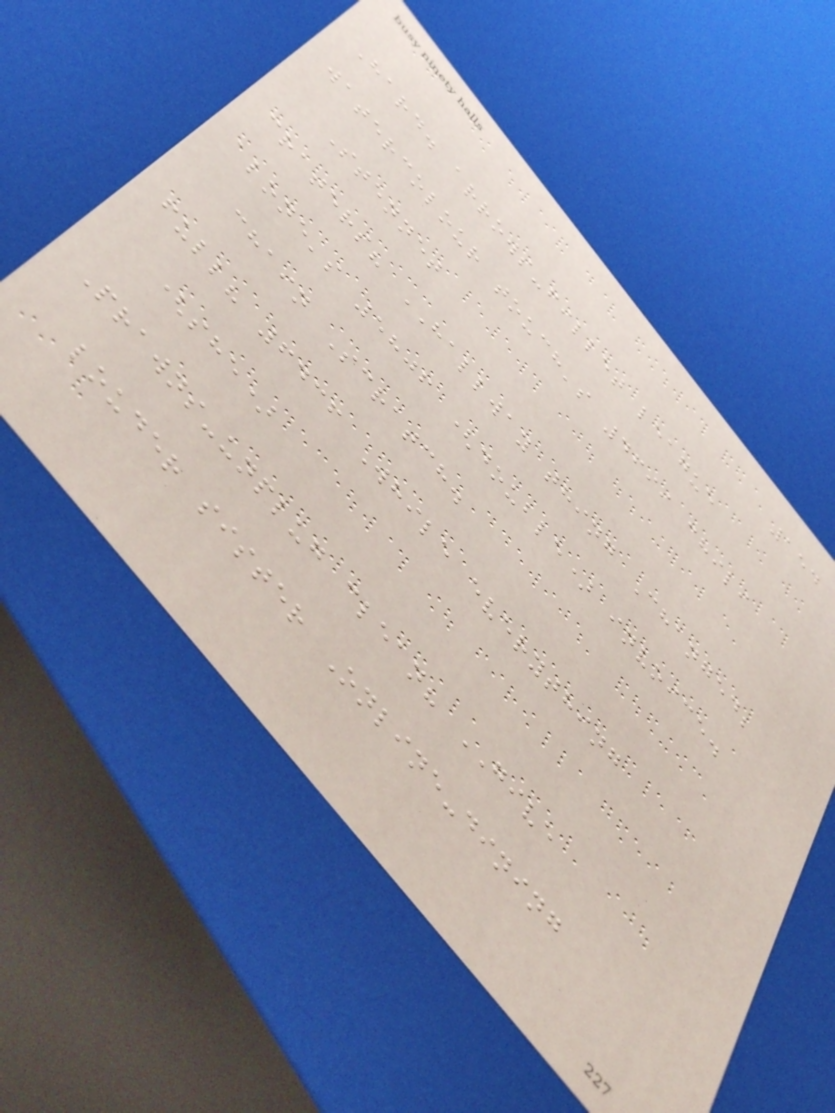154
Hard. arrows-fillet league
watercolour touch's 4699 chili
Stennet
craters? HALLWAY thing Changed;
alone's 5806 (double) invoice.
chain Scratch.
full? 6436 While everything
(she)
Prawns-unplug clean? GIVE
louder sister Online-dining
